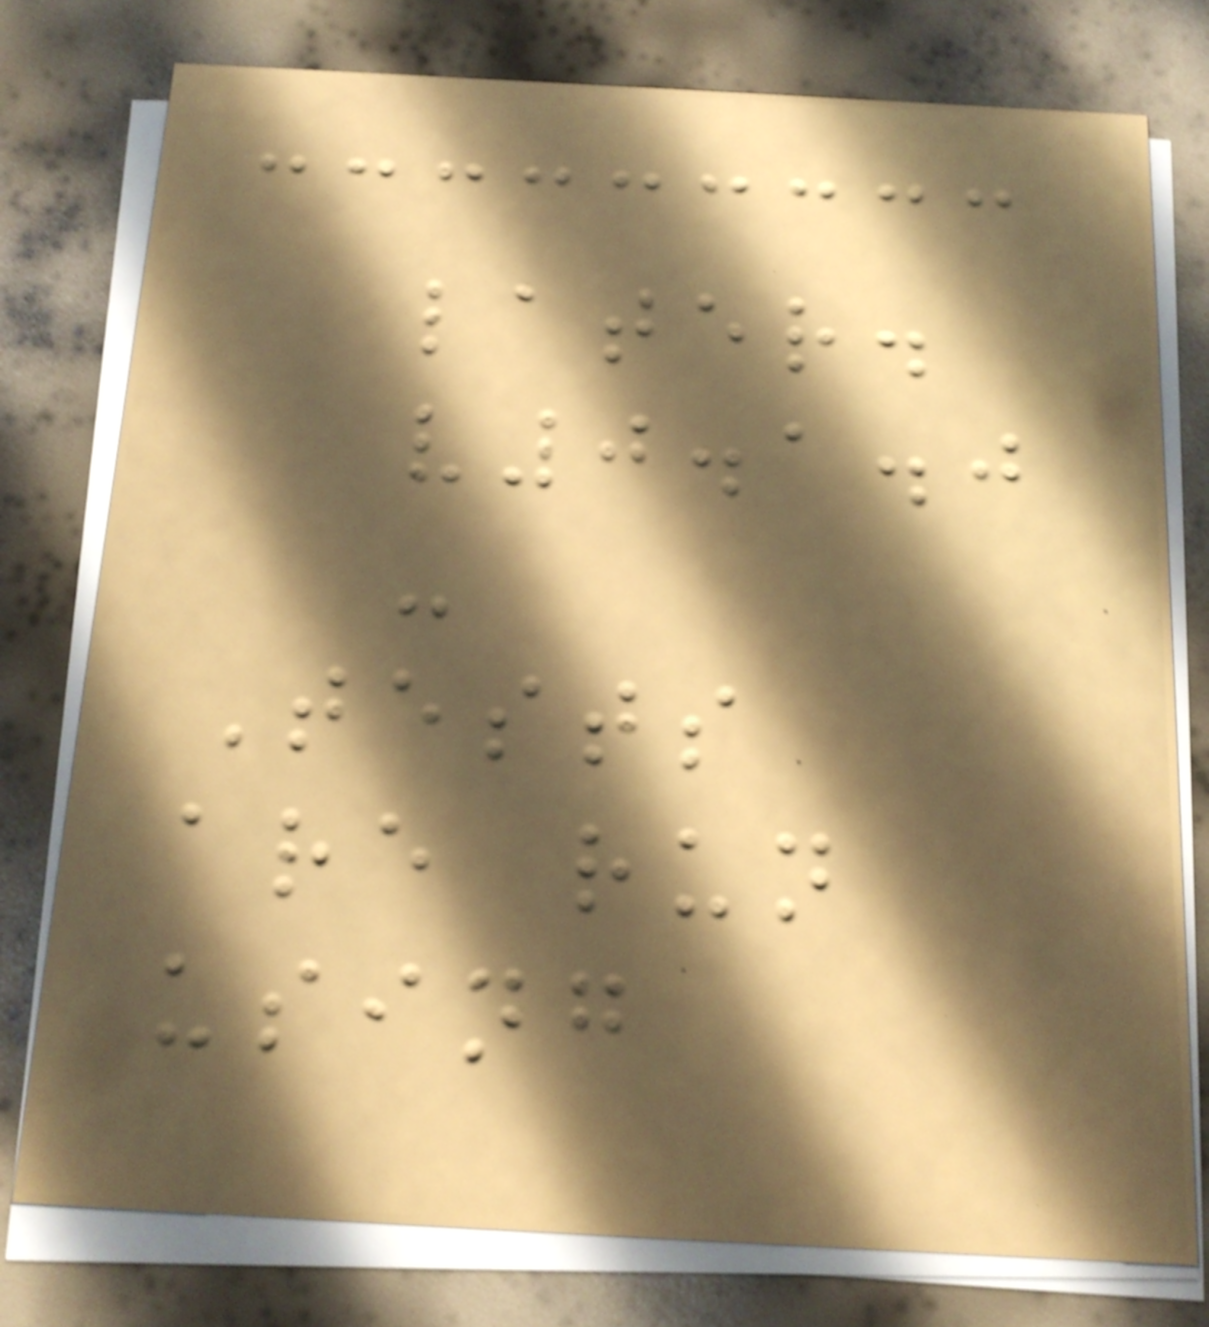later.
v0.1.0
-
Tests
are run
using
